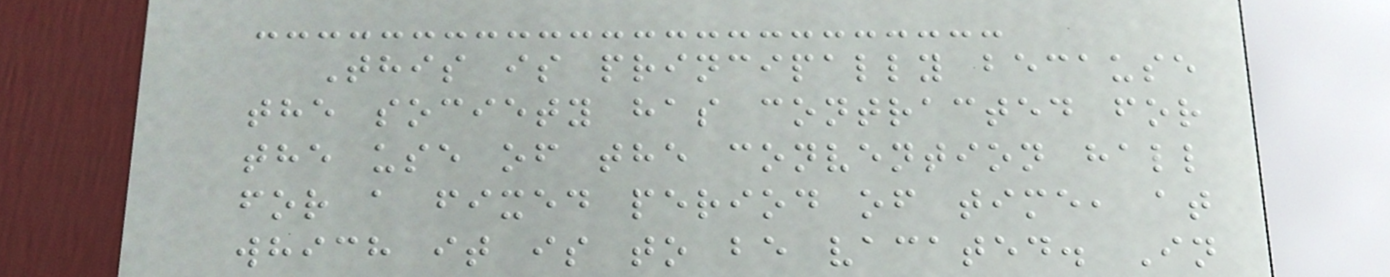This is principally because
the society has contracted for
the use of the convention hall
for a fixed period of time, at
which it is to be vacated. In
